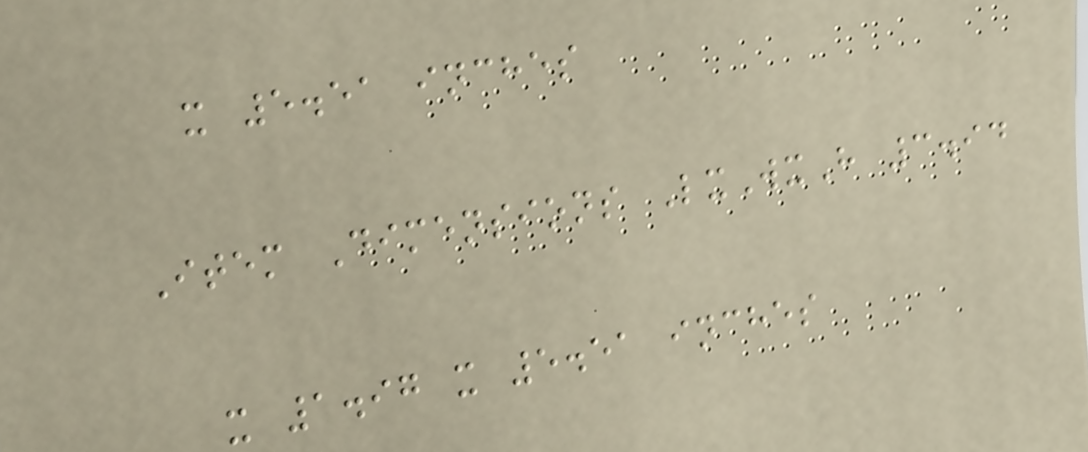x 5.51 inches
Item Dimensions LxWxH 3.94
x 1.97 x 5.51 inches
